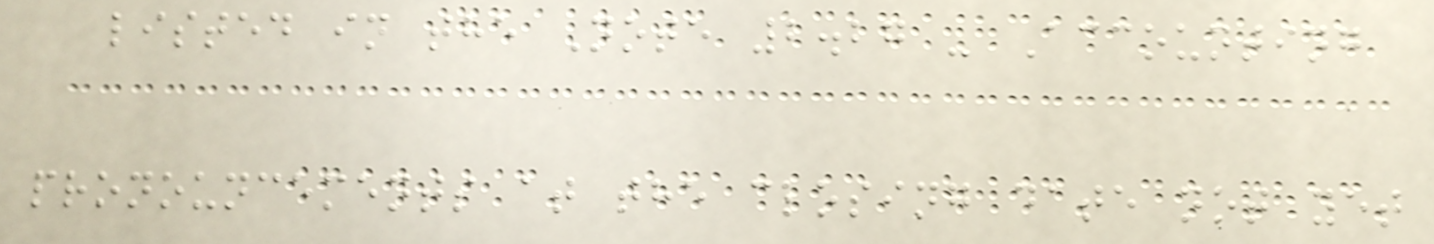listed in the Note 2.27 - Accounting
pronouncements at the closing date not yet
